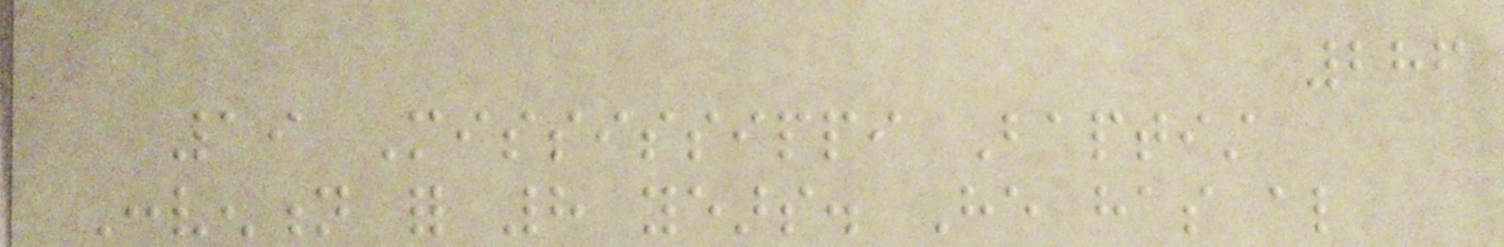286
19 Mississippi Baptist
Convention for 8 years. He has also
